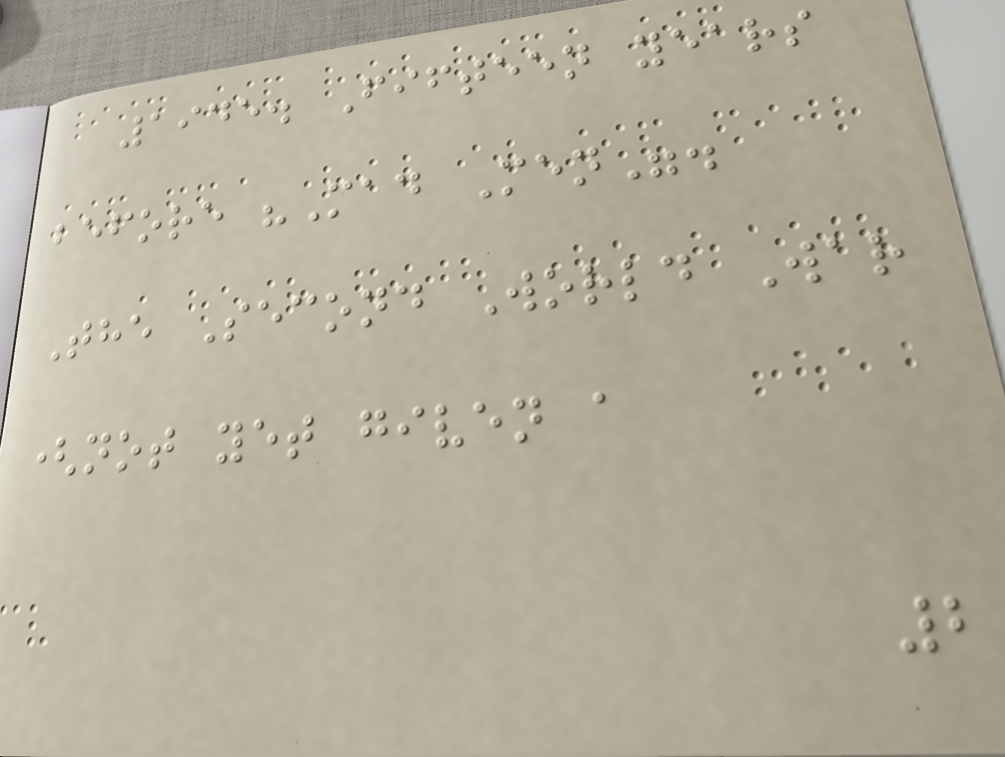1945. Fifteen years
before "Mad Men".
The Second World War
(not yet given a
2
